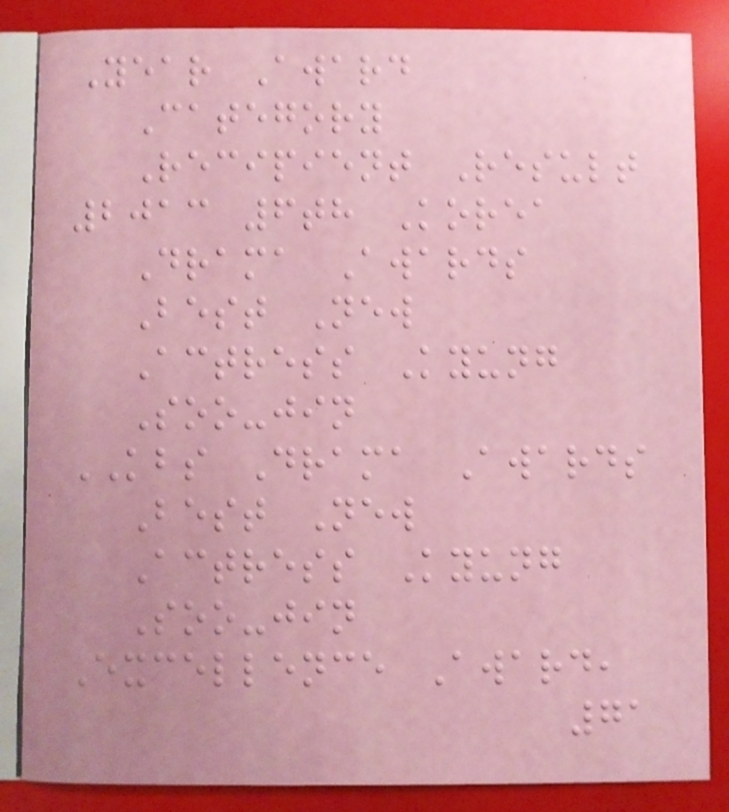Year Award
Category
Recipient Result
2013 6th Korea
Drama Awards
Best New
Actress Kyung
Soo-jin
KBS Drama Awards
Best New
Actress Kyung
Soo-jin
Excellence Award,
71
